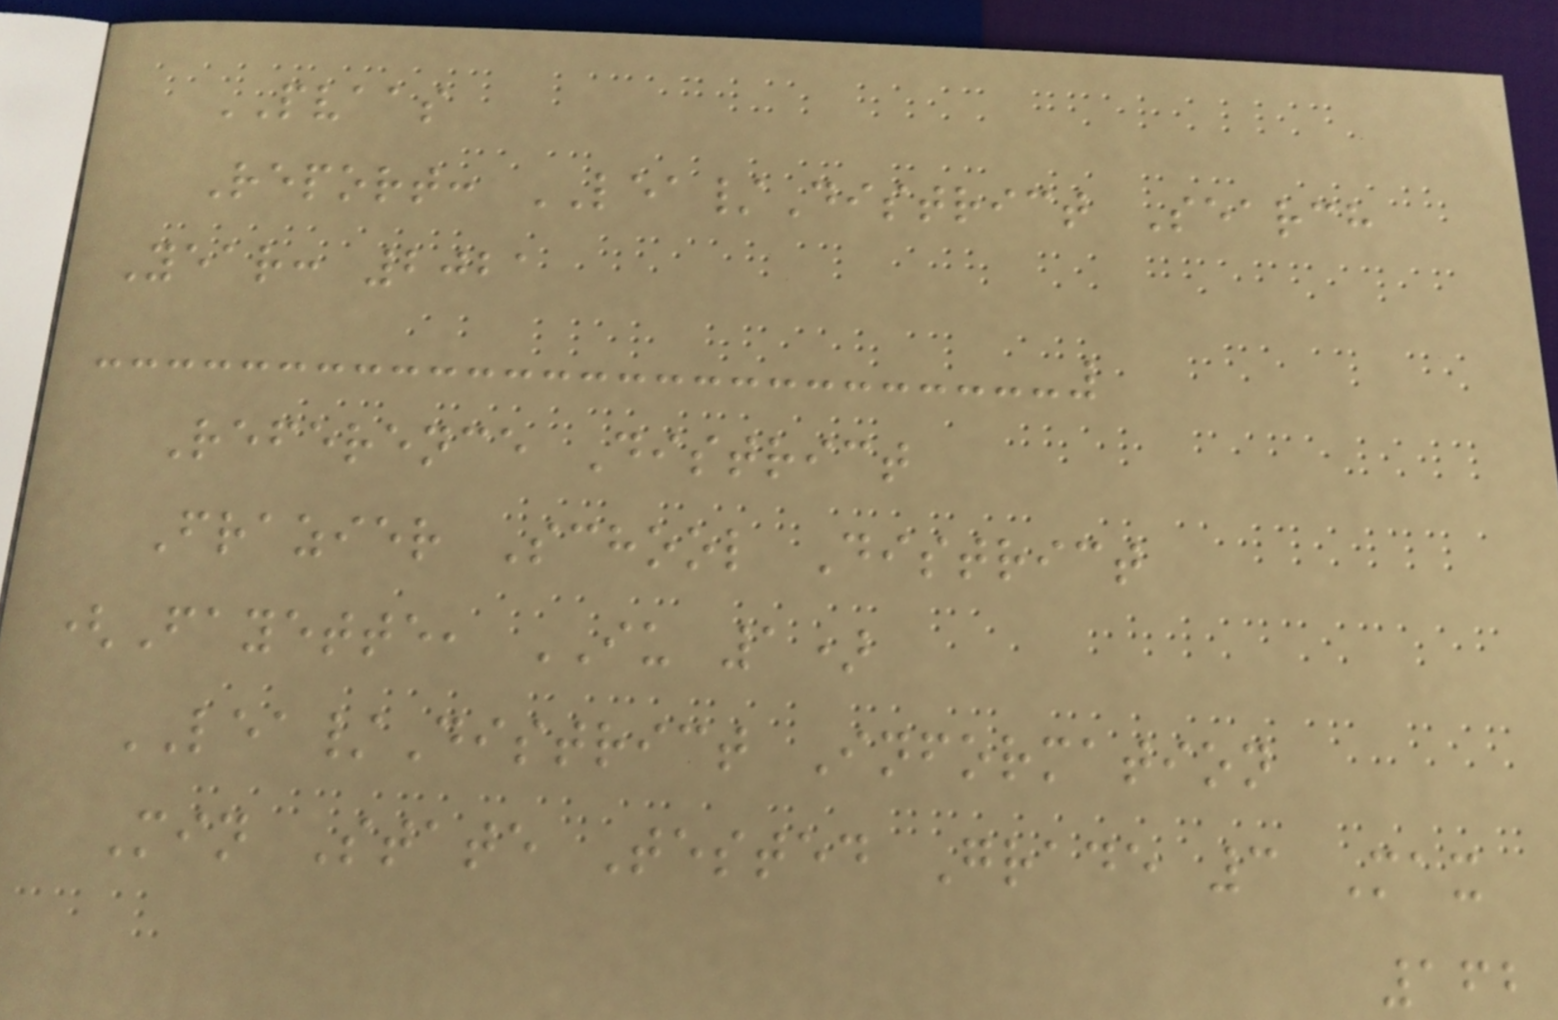PVAAS
Report: LEA/District Search
Year: 2021
Reference District
Frazier School District
(Fayette, IU 1)
LEA/District Information
Min State Tested Grade 3 Max
162
